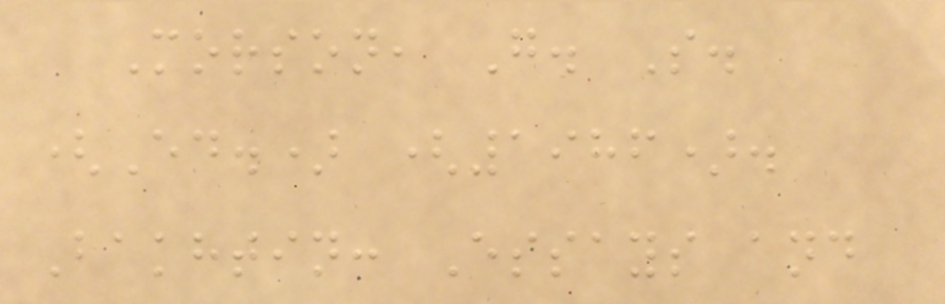Morson, G. S.
(Ed.) (1986).
Bakhtin: Essays and
